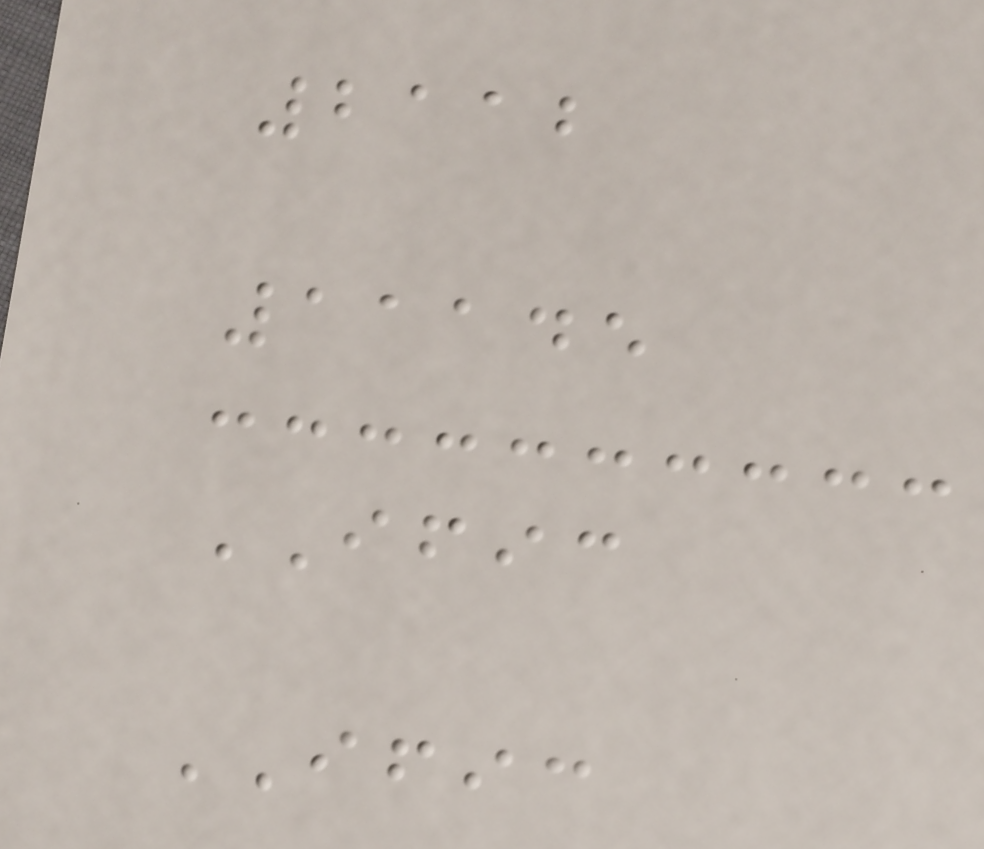2112
11145
IFIC
IFIC
